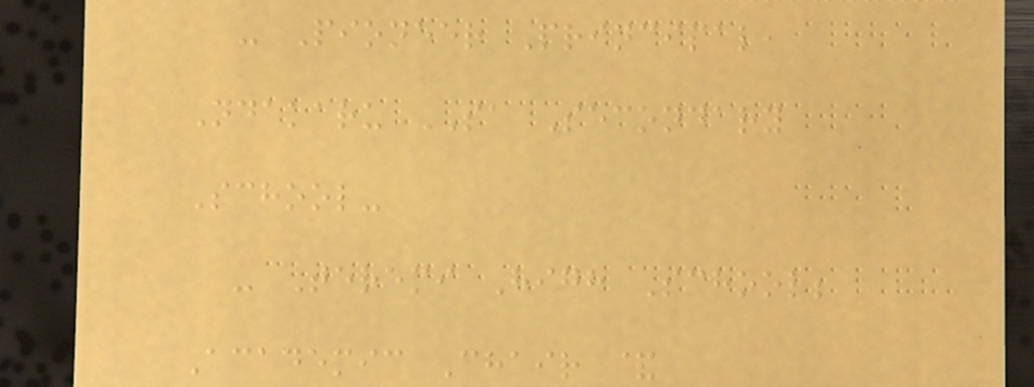- Pioneer Principal,
Ndakaru SA Secondary
School-
- Teremi High School;
Academic Chair &
